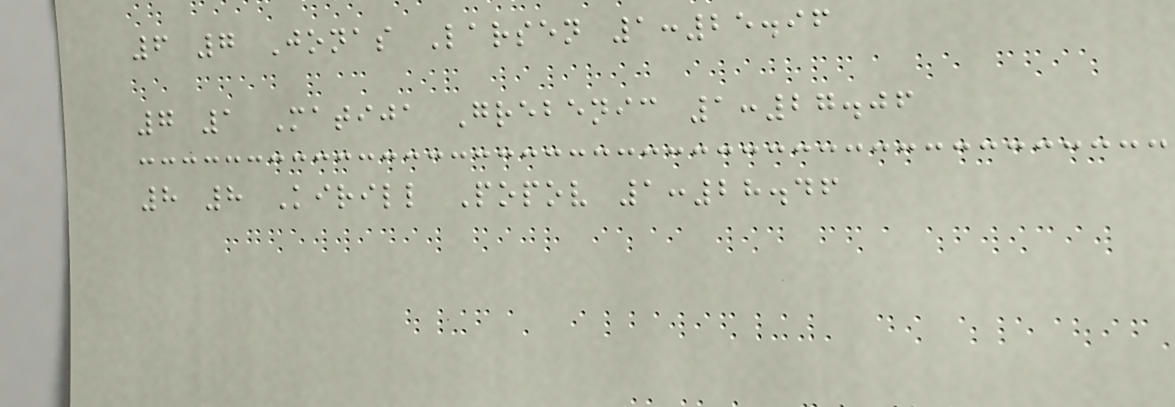6 7 Jonas Larsen 1:25.96
7 1 Matija Grebenic 1:27.06
8 8 Kirill Popov 1:28.46
